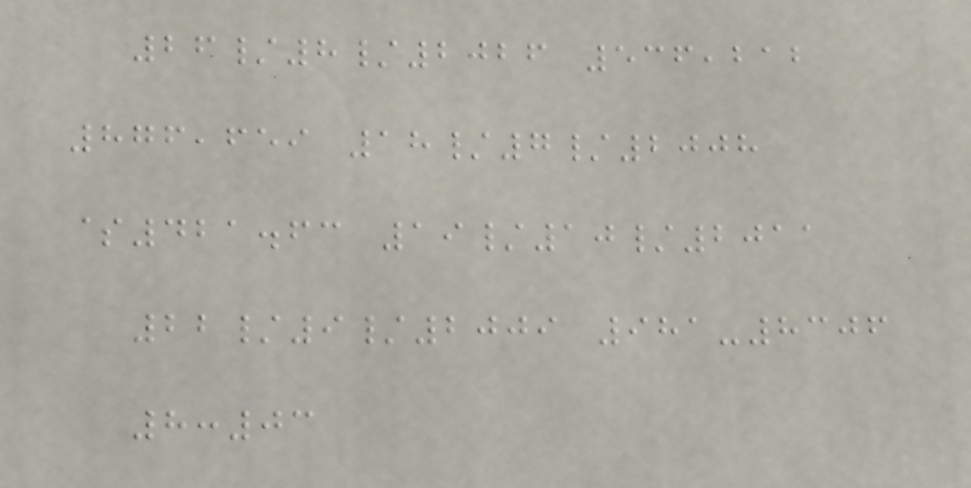26/8/2026 536,212
876,659 18/7/2008
$421.63 19/10/2011
22/9/2009 981-8306
8:03
